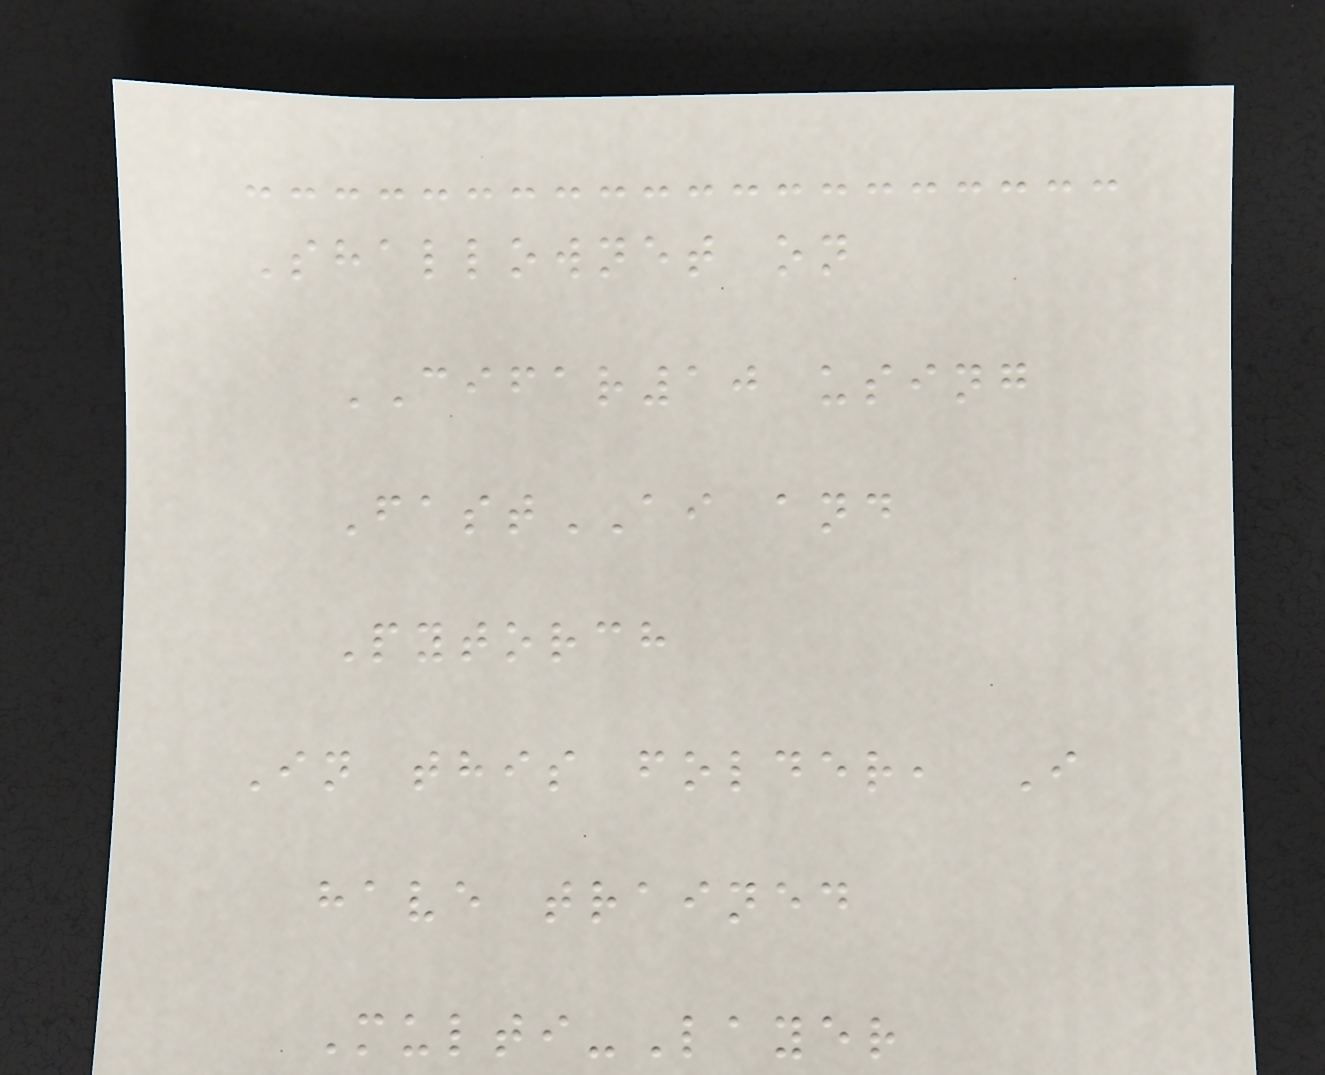Shallownet on
CIFAR10 using
FastAI and
Pytorch
In this folder, I
have trained
Multi-Layer
